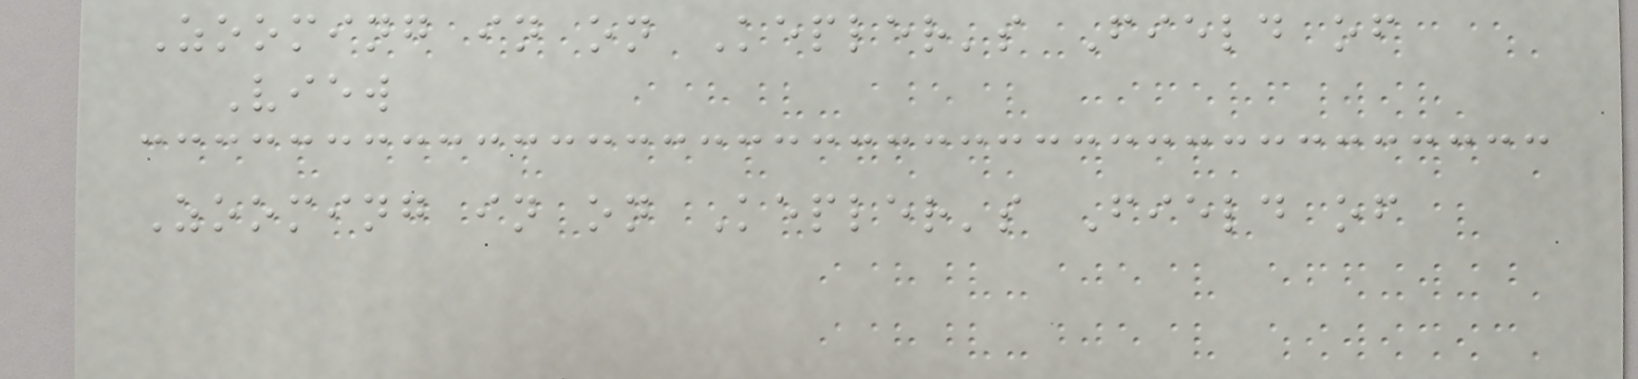Zooming in on Kepler's Field of
View
Zooming in on Kepler's Field of
